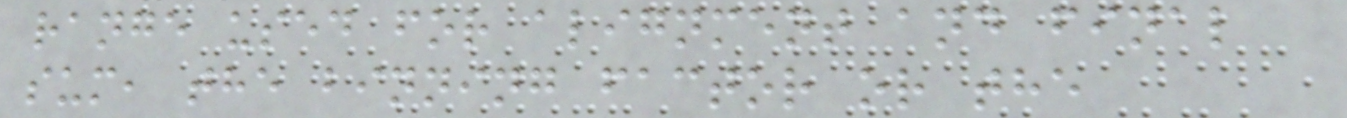range used for alignment and final
sum, the binning factor or the
